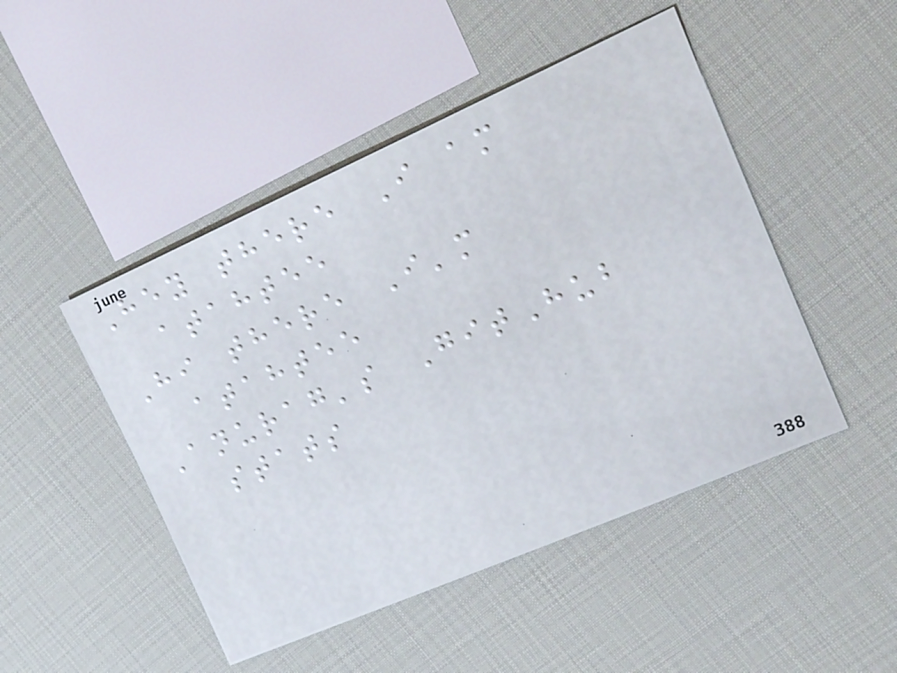Hey there I am
atahtee
Hi there I'm
atahtee
Anurag's GitHub
stats
